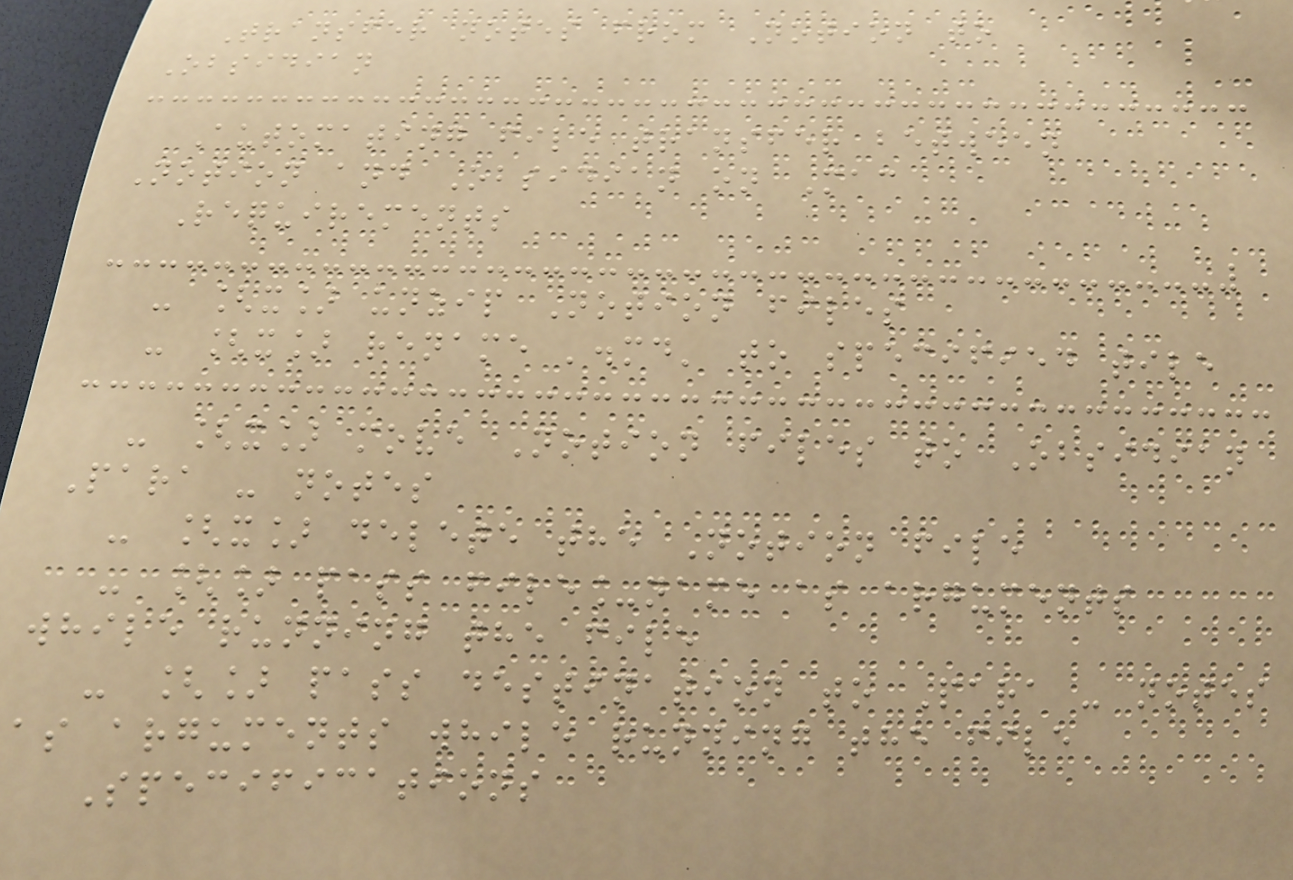Transfer notes from Notion to
Obsidian
Automating file transfer between
Notion and Obsidian on Mac
Requirements
- [x] unzip Notion files
- [x] rename '.md' to specified tile
- [x] move Notion files to Obsidian
Para - notes
- [x] delete the Notion file
- [] pass file_name as arguments
while running the file
- [] pass destination to Para - notes
as arguments while running the file
Specifications
